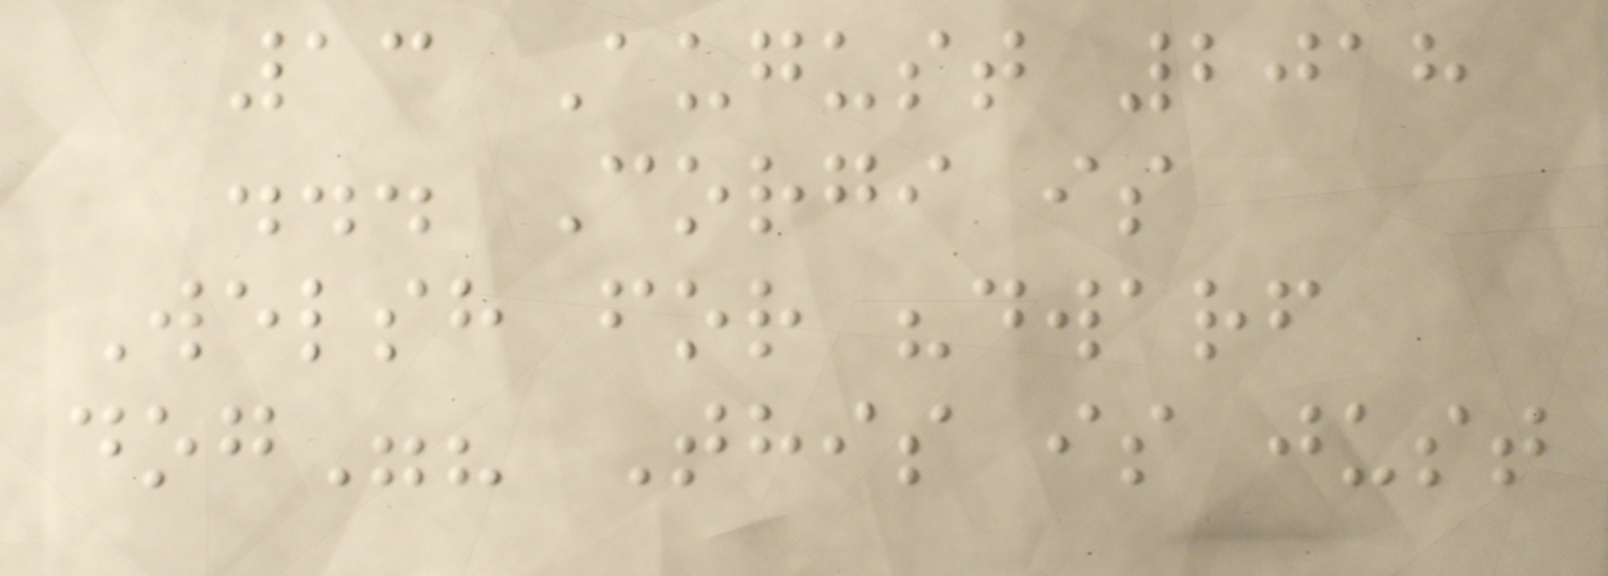13 August 2018
... Corgi is
Welsh for "dwarf
dog"? This is just
